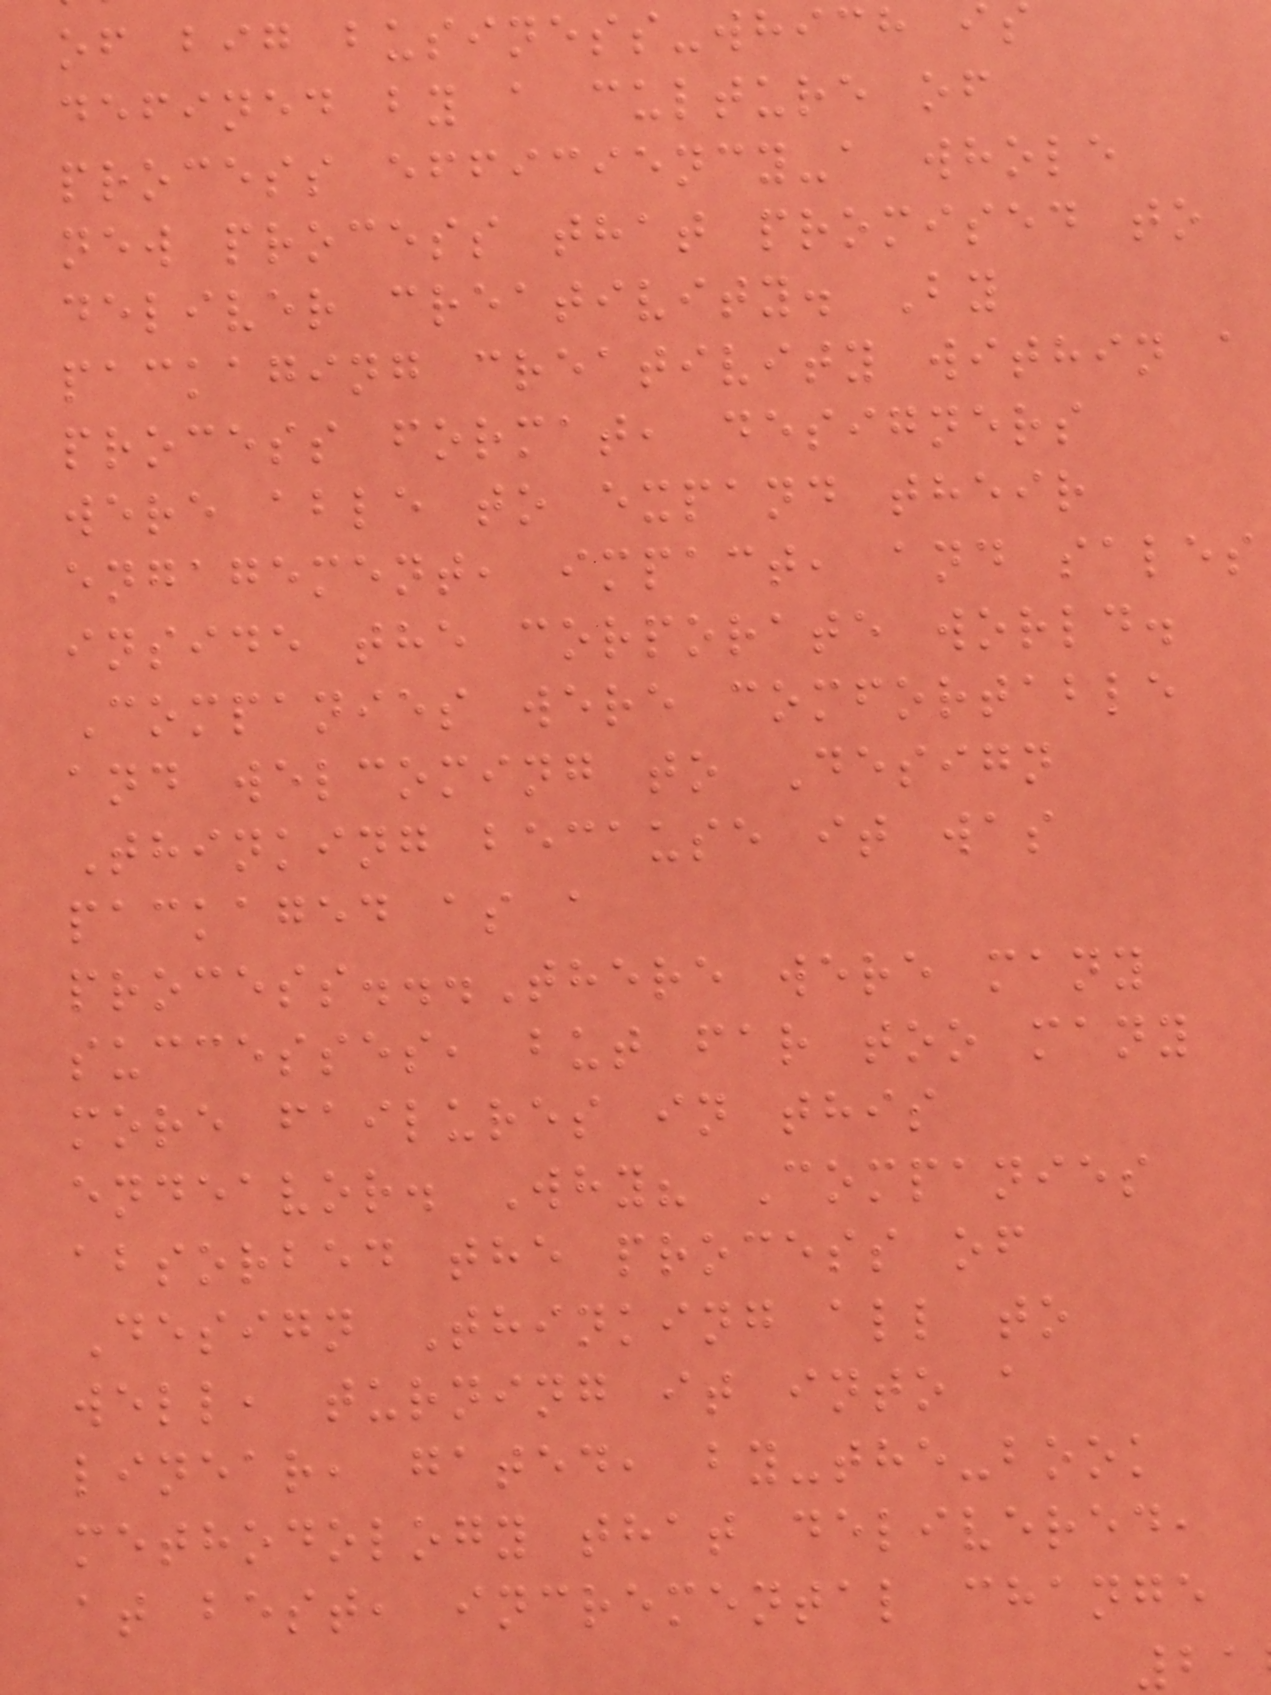of big business-which is
defined by a culture of
process efficiency-a whole
new process that promised to
deliver creativity. By
packaging creativity within a
process format, designers
were able to expand their
engagement, impact, and sales
inside the corporate world.
Companies were comfortable
and welcoming to Design
Thinking because it was
packaged as a
process...There were many
successes, but far too many
more failures in this
endeavor. Why? Companies
absorbed the process of
Design Thinking all to
well, turning it into a
linear, gated, by-the-book
methodology that delivered,
at best, incremental change
